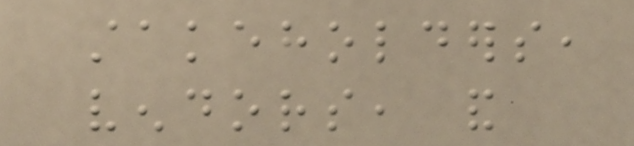stakeholders,
vendors, and
